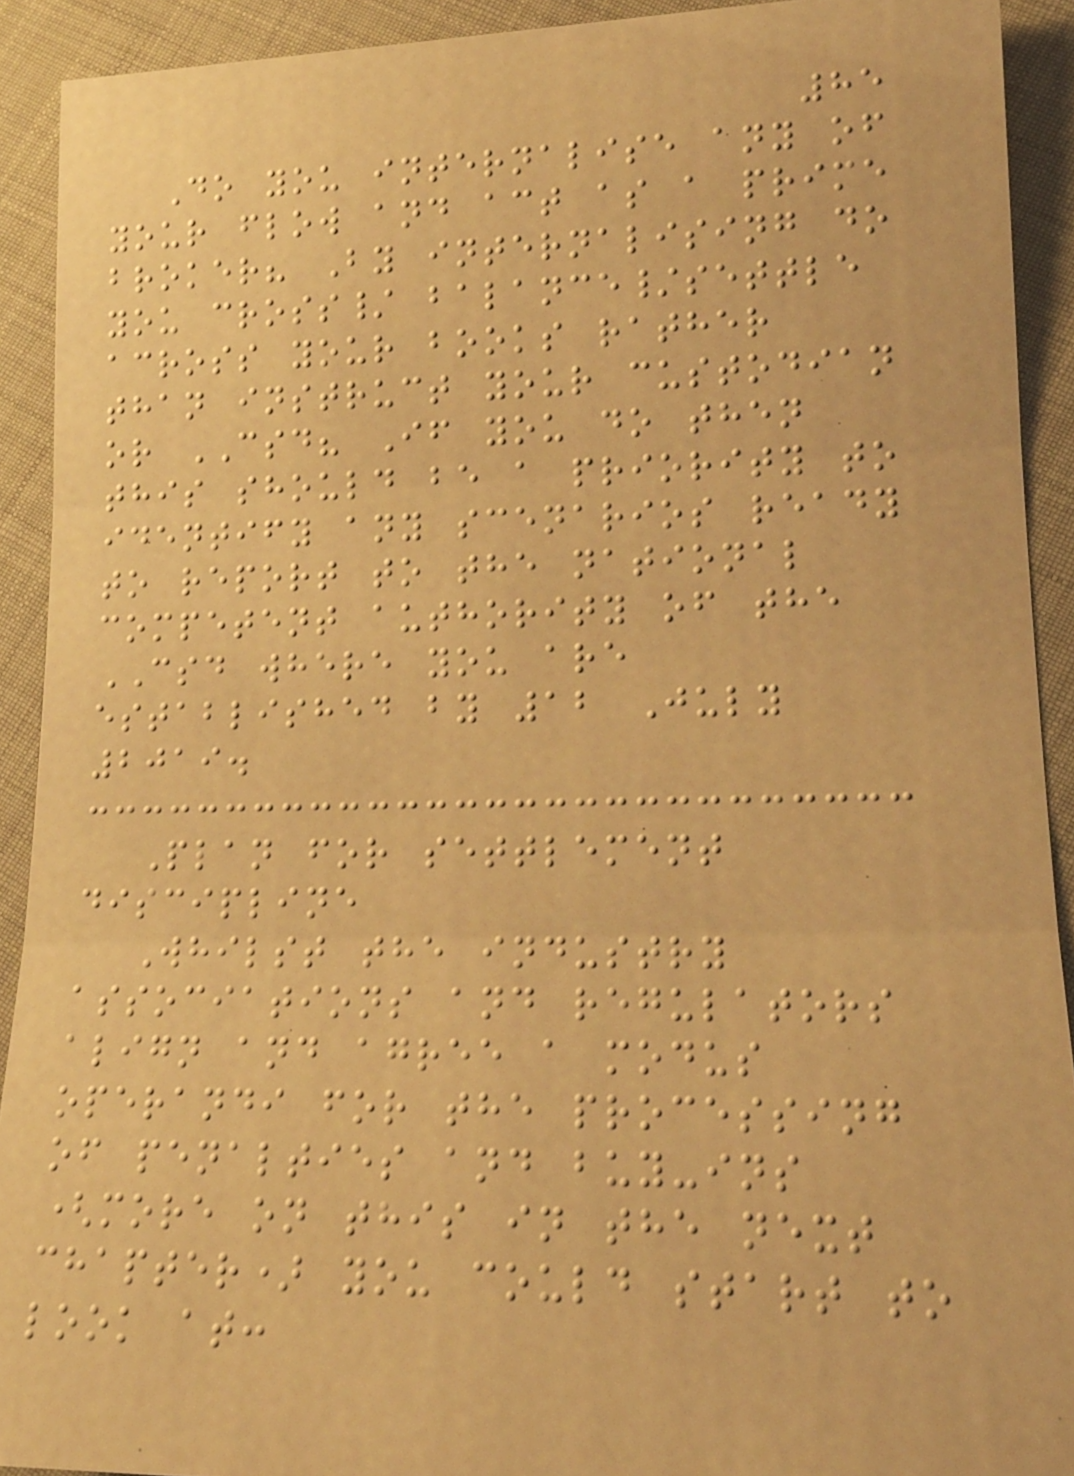85
Do you internalise any of
your flow and act as a prime
broker? By internalising do
you cross/ balance/settle
across your books rather
than instruct your custodian
or CSD? If you do then
this should be a priority to
identify any scenarios ready
to report to the national
competent authority of the
CSD where you are
established by 12 July
2019.
Plan for settlement
discipline
Whilst the industry
associations and regulators
align and agree a modus
operandi for the processing
of penalties and buy-ins
(more on this in the next
chapter) you could start to
look at:
